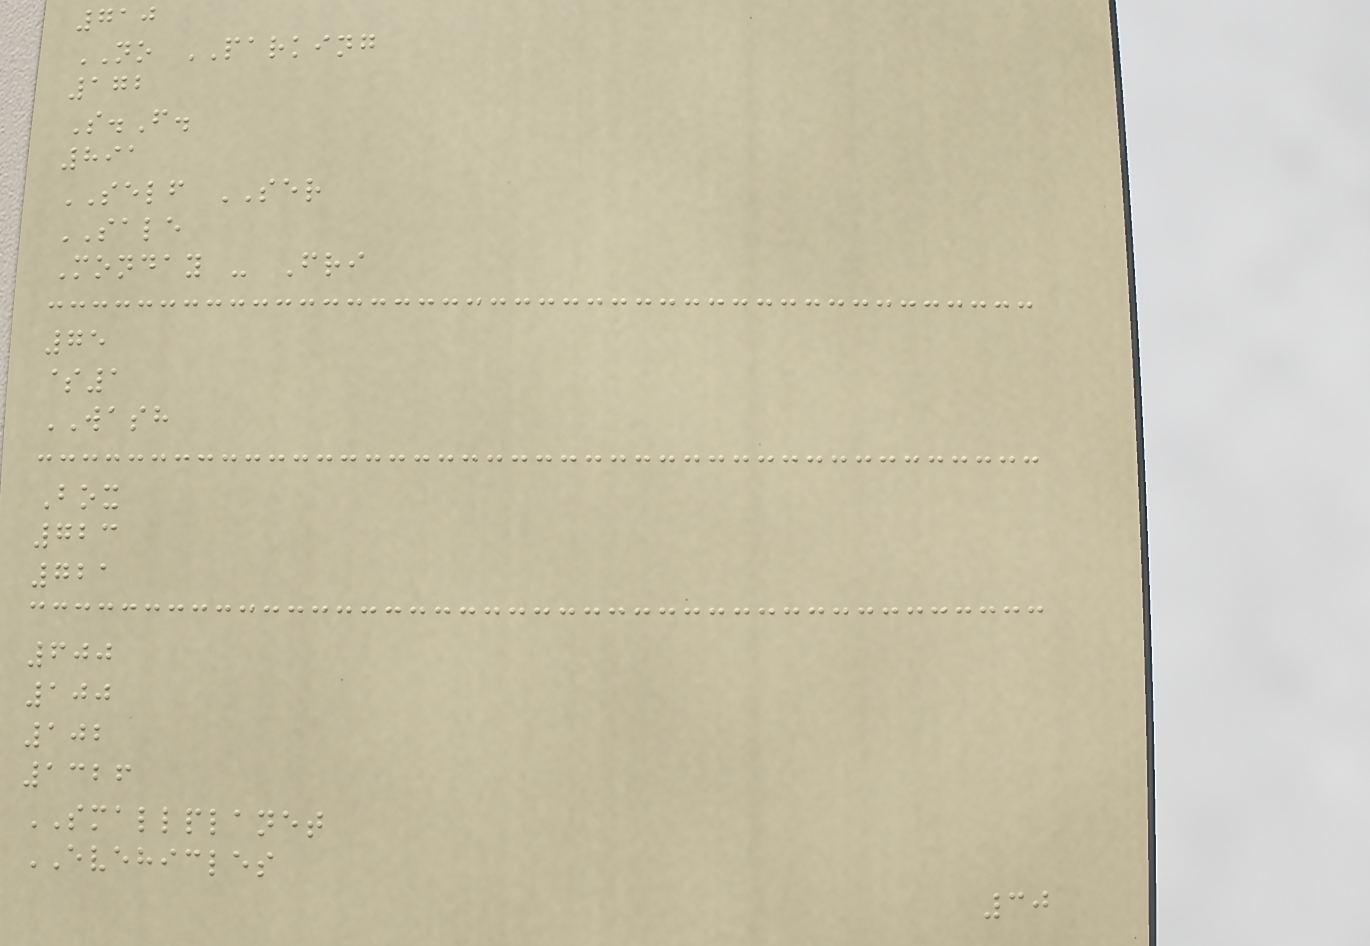710
NO PARKING
172
S.F.
891
SELF SER
SALE
Monday - Fri
75
$1
WASH
Box
723
721
600
100
102
1326
SMALLPLANET
EVEHICLES
30
